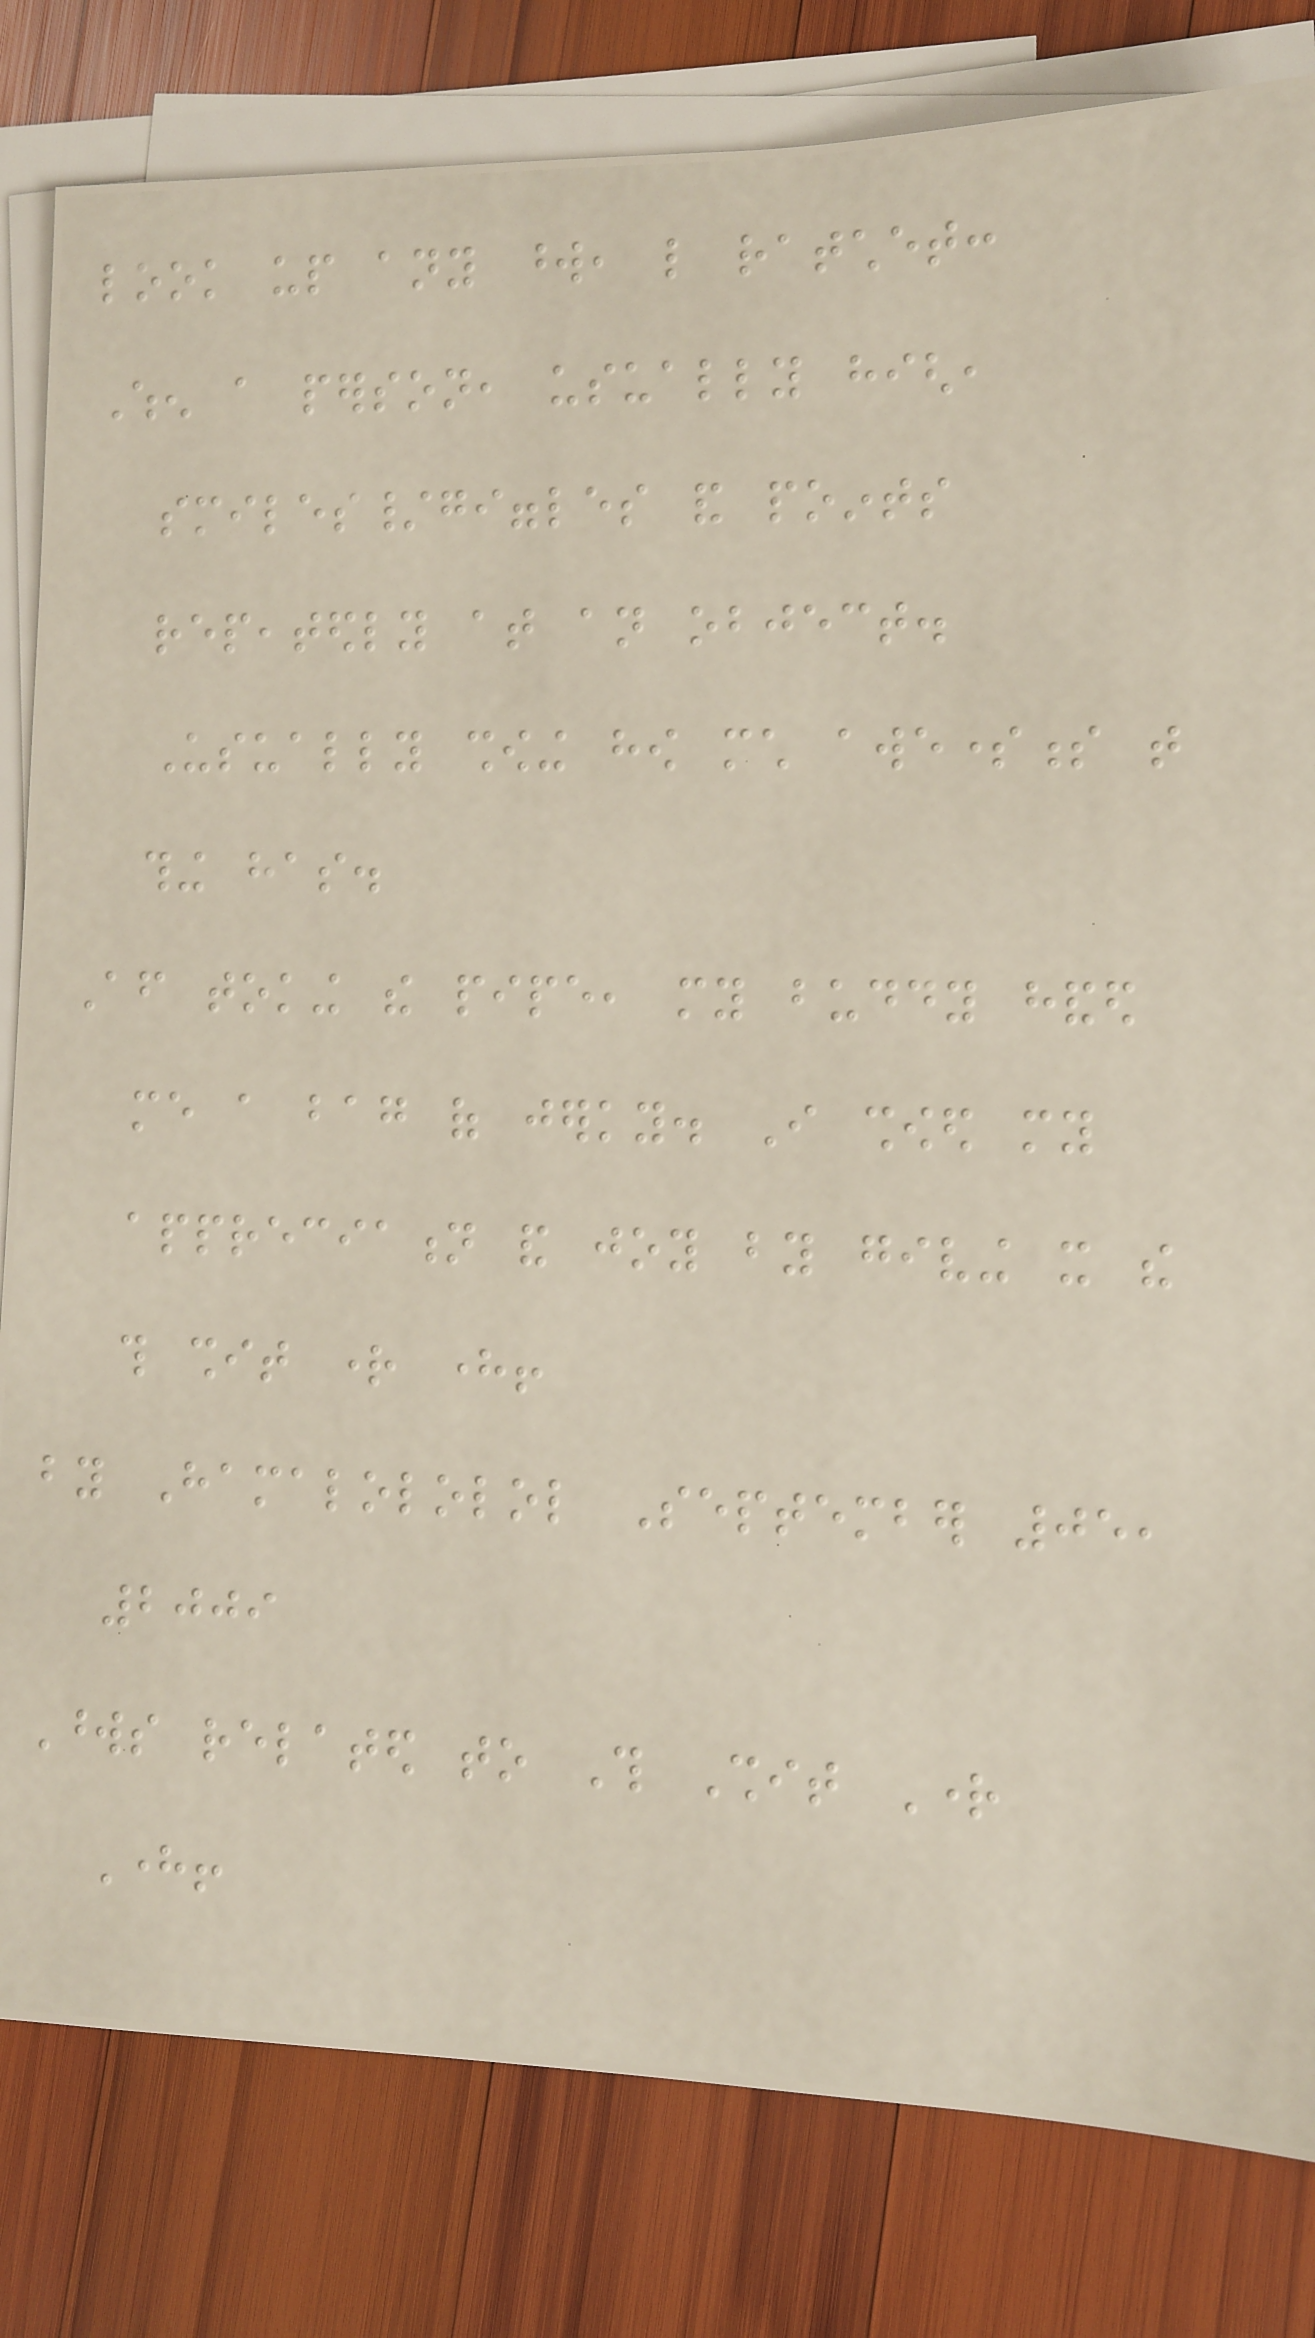look up any word, like ratchet:
When a person, usually high,
smiles/giggles and points
repeatedly at an object.
Usually showing how much awesomeness that
thing has.
After toking the pipe, my buddy handed
me a bag of jerky. I showed my
appreciation and joy by giving it the
this shit right here!
by Hamalololol September 05,
2009
Words related to This Shit Right
Here!
